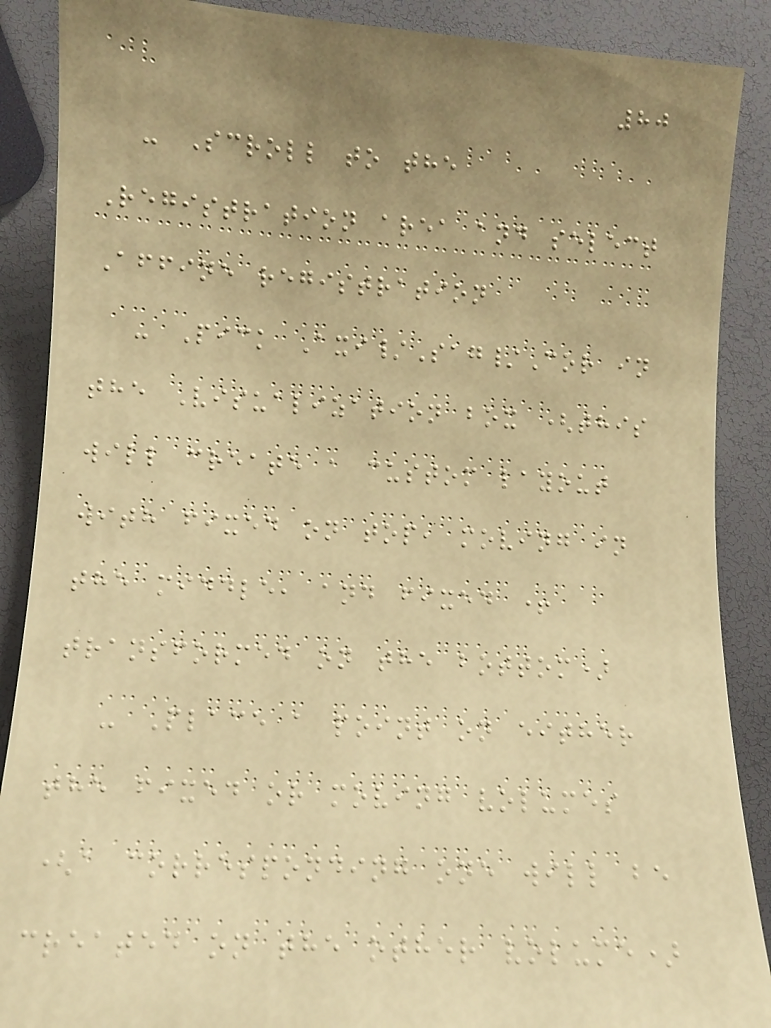80
- Scroll to the
Registration area and select
Affine registration
- Pick Axi/Sag/Cor in
the Visualization box (this
will create a custom layout
with fixed on top, moving in
the middle, and fixed +
transformed on the bottom)
- Place a point on either
the fixed or moving volumes
(a corresponding one will be
created on the other volume)
